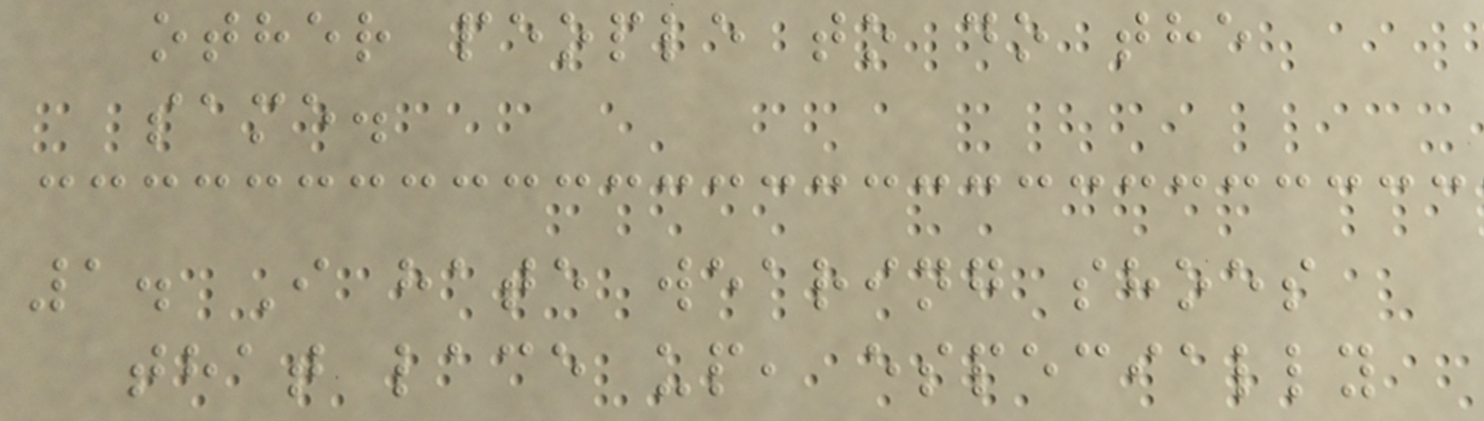other people to do the
same.
1. I hate wearing shoes
that lace up, especially
